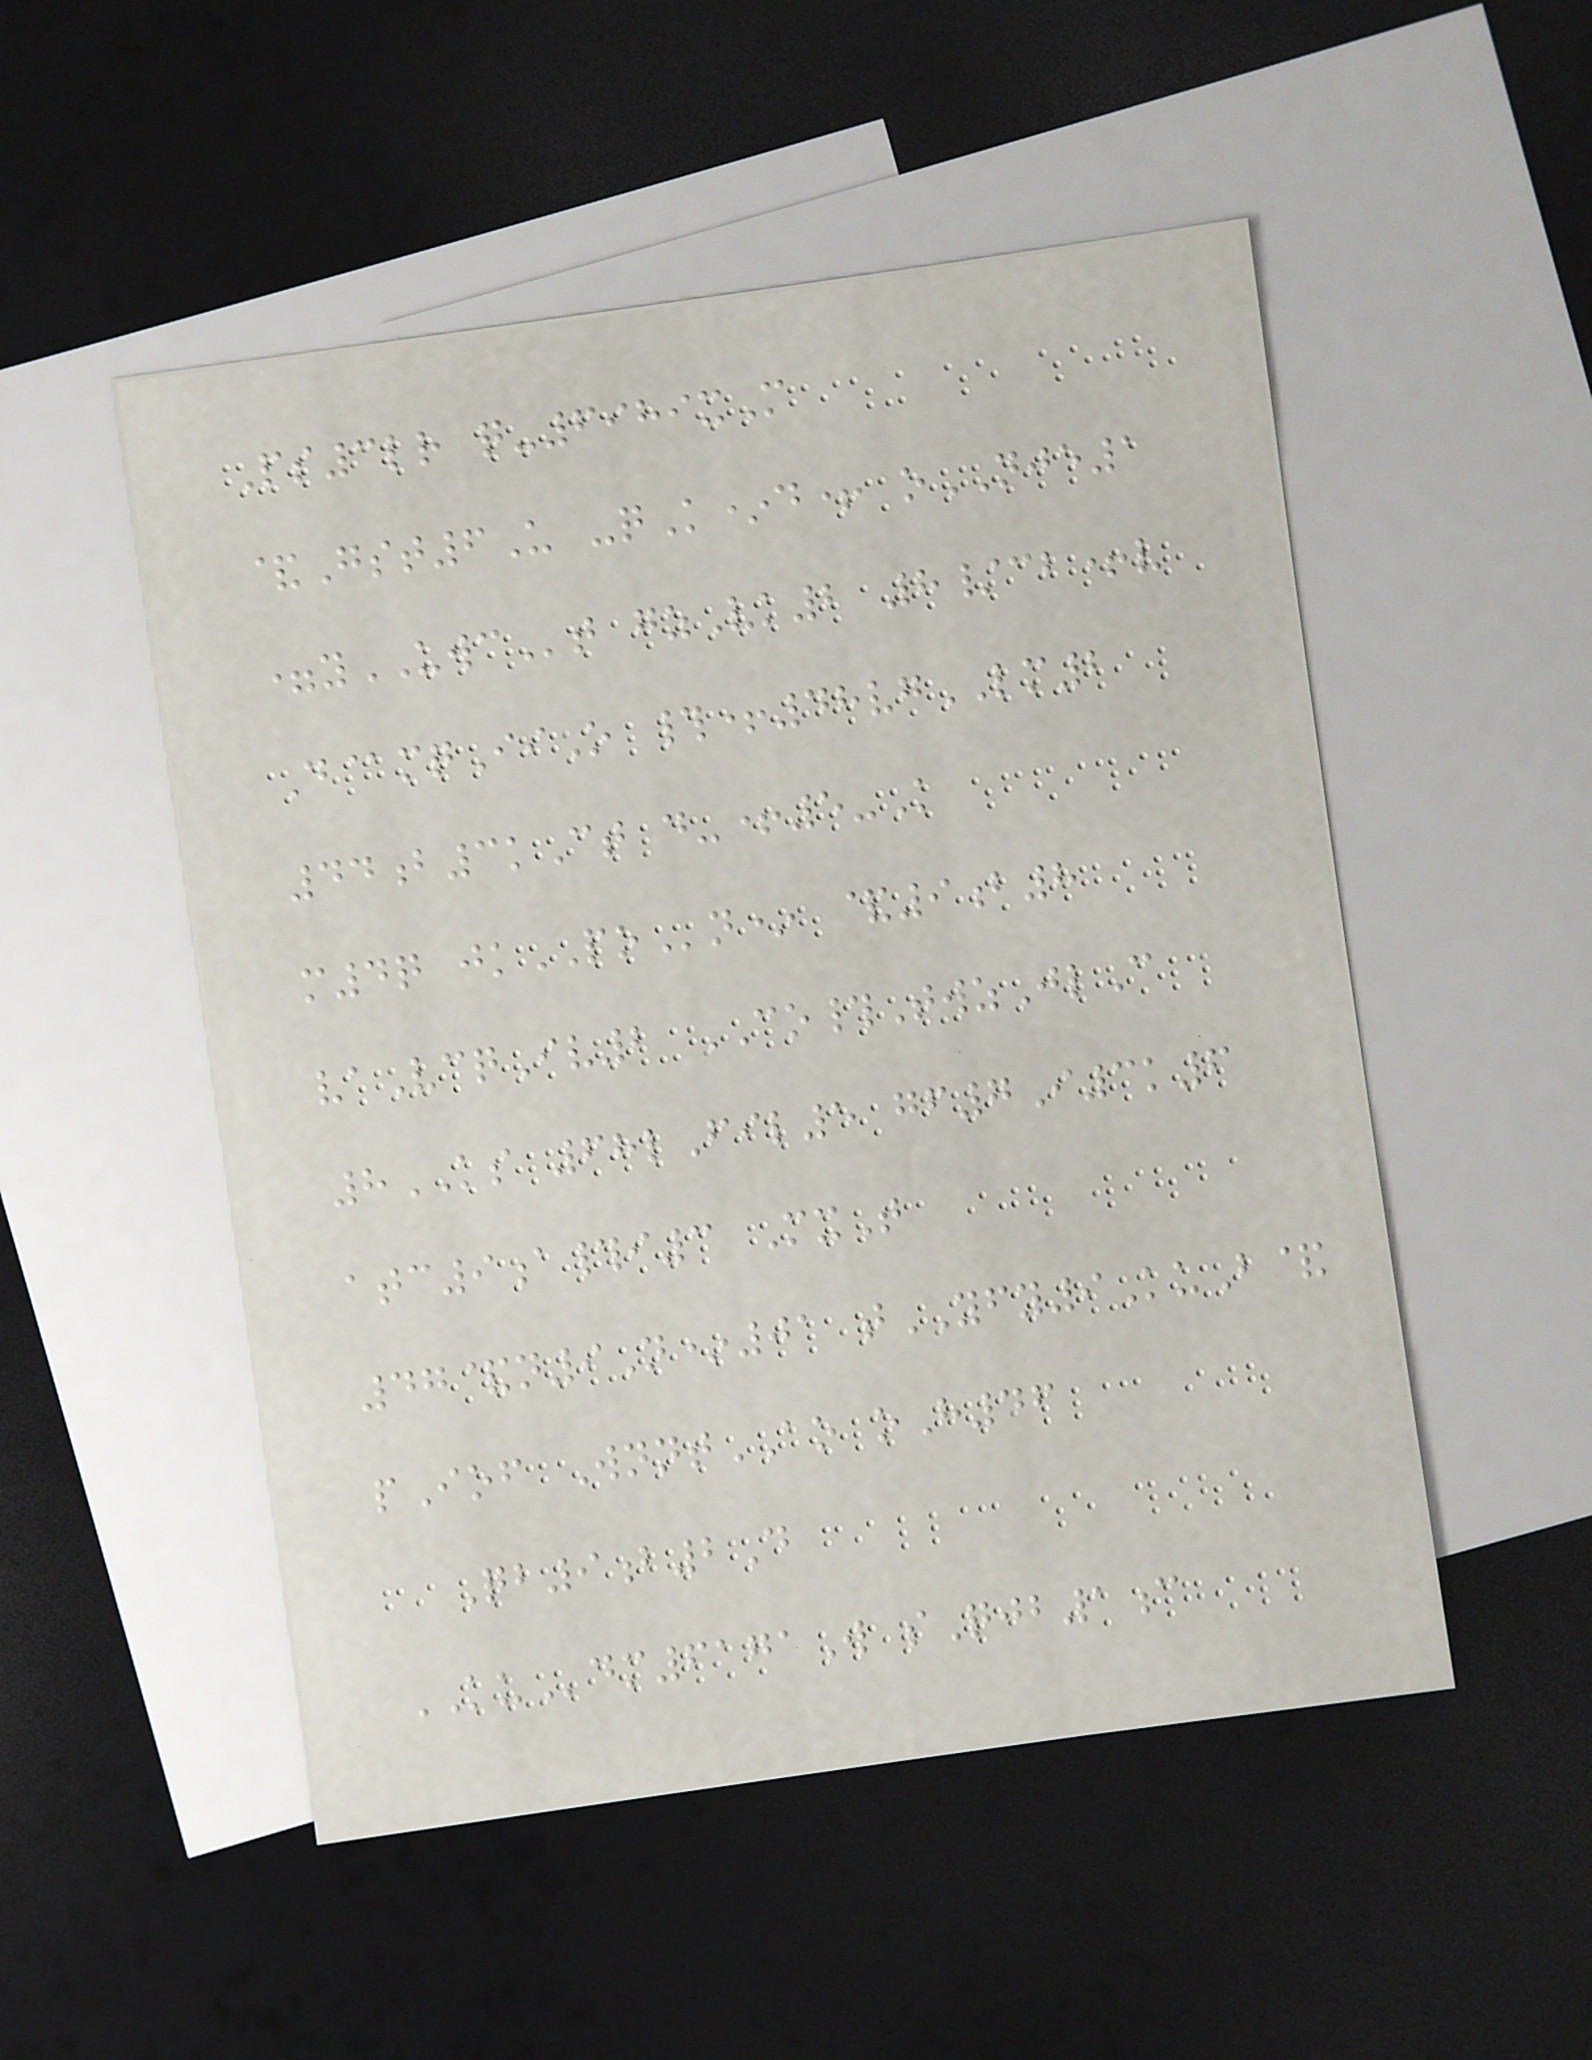Ps3lr q-6989xM
&Gst6U -qK*d+ oNJE1
=yUWCt gzVk2 8/cb+v
D@mqIiO #+48vgLM2
44b3kCt d-+5-K
m4q jkPOn* &9b8
vaVcqIv2 CO#TwzJlC
8KS 68lFil5 gf7I3k6
atc9a#i3 MxT
47&n9N*01 tYFY9KuB&
pIof WnntAO oH46
Qb9b2D
KUdm6171W sQjb1c
